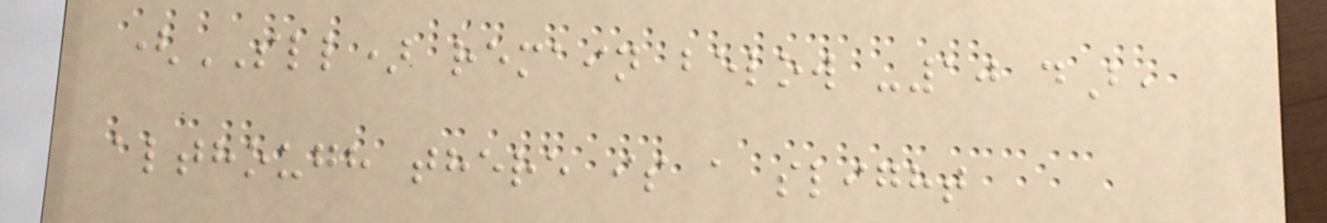(SLL) remain below -10 dB,
although there is a slight
